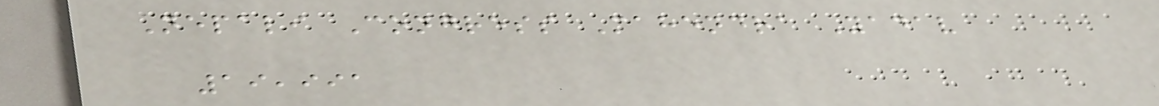Nepali Congress Mahendra Yadav
19,991
